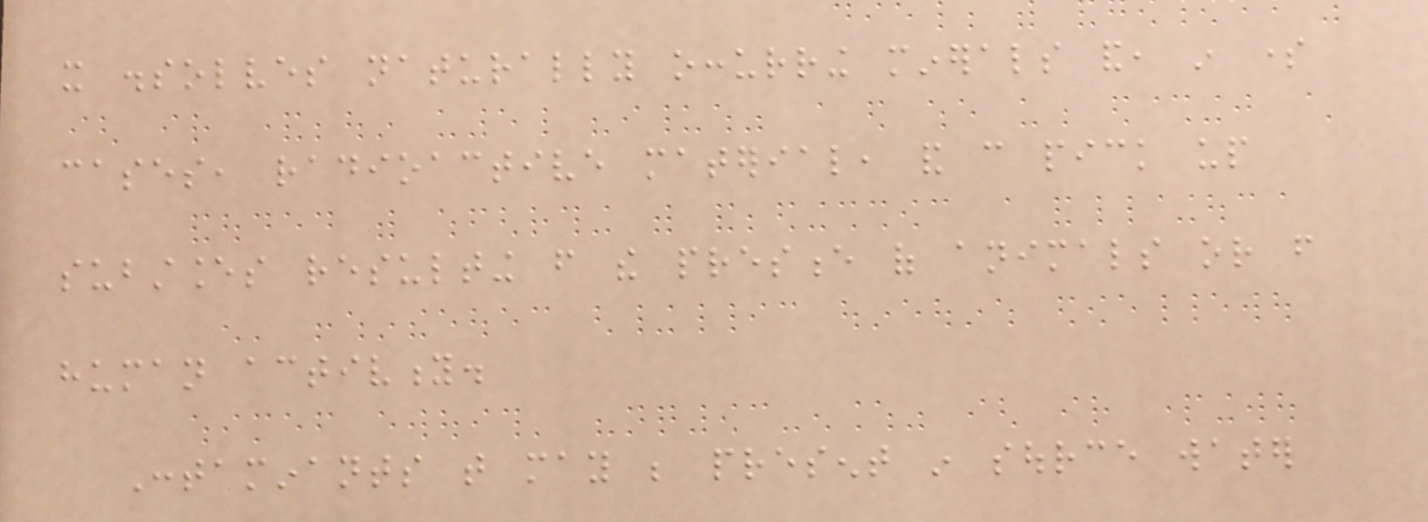it dissolves naturally occurring minerals and, in some
cases, radioactive material, and can pick up
substances resulting from the presence of animals or from
human activity.
Contaminants that may be present in source water
